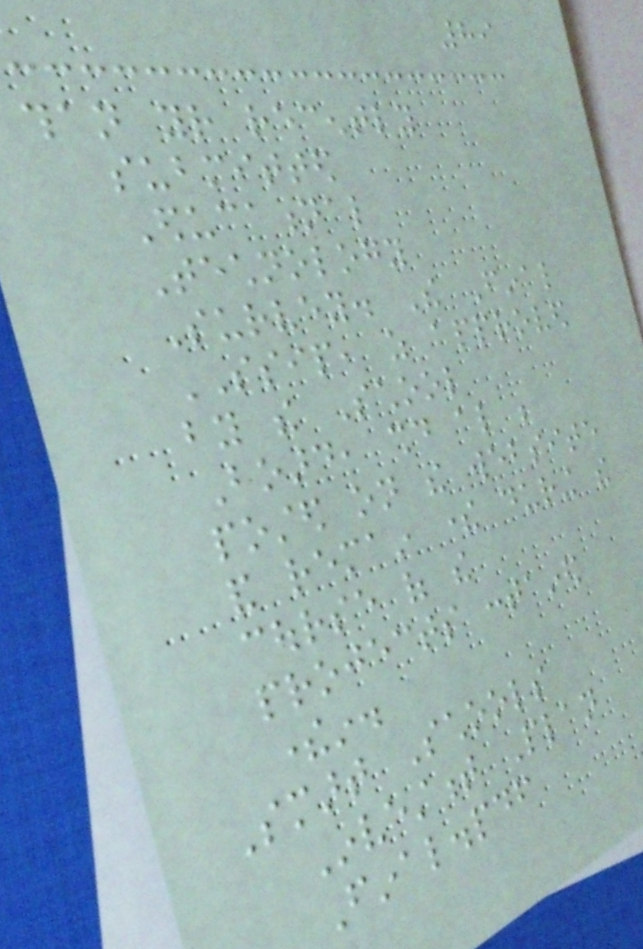89
than your recently
submitted
Educational
Technology
Survey. The Final
SSIP, as approved
by the School
Board, should also be
posted on the website
and remain there during the
course of the
projects contained
therein.
Smart Schools
Investment Plan
Final.pdf
